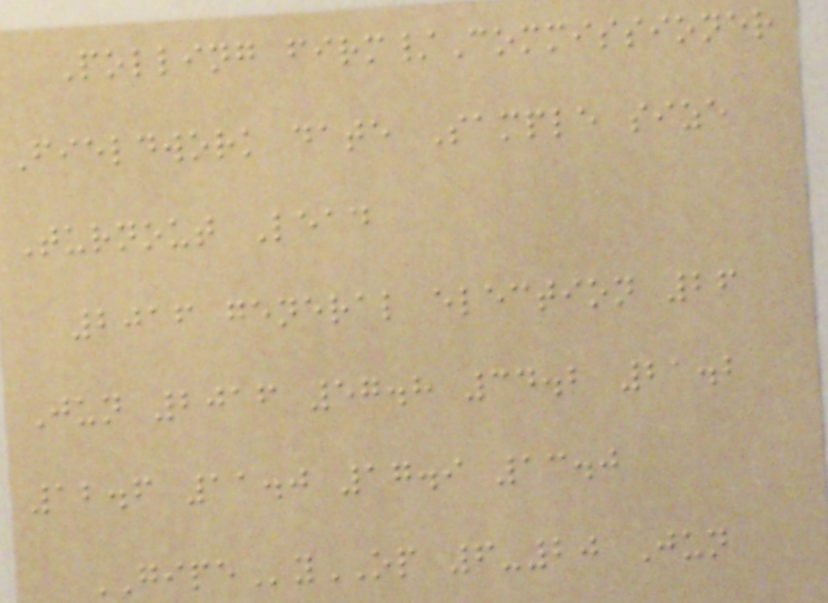Polling firm/Commissioner
Fieldwork date Sample size
Turnout Lead
2016 general election 26
Jun 2016 57.8 34.2 21.2
12.6 11.0 17.9 13.0
GIPEyOP 6-20 Jun
